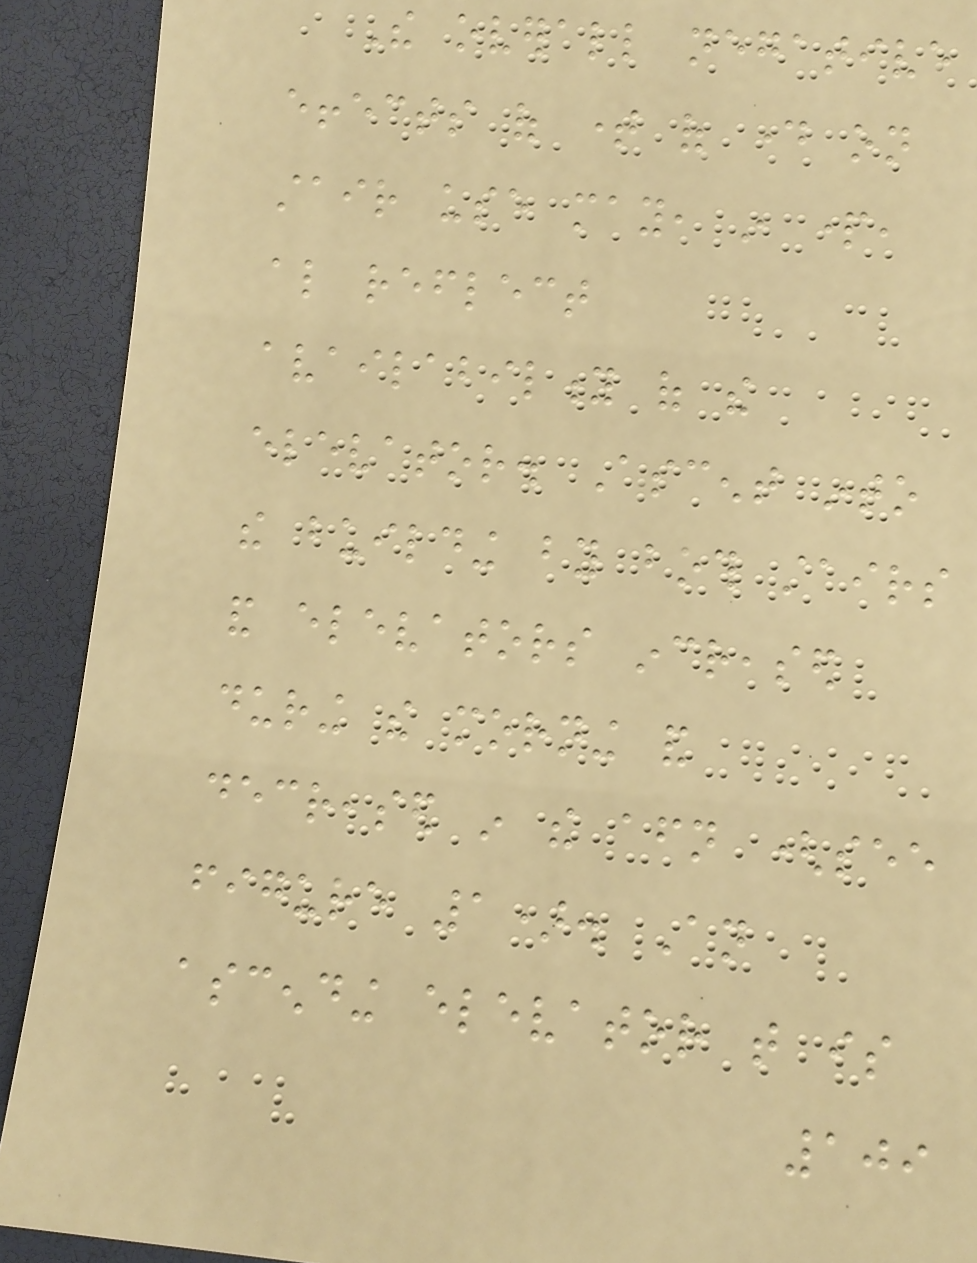The overall negative
effects of time of day on
stair use may, in part,
also reflect
availability of the
elevator. Ascent into
the building by both stairs
and elevators increased
during the morning and
decreased in the afternoon (see
figure 1). An
ascending elevator that is
109
